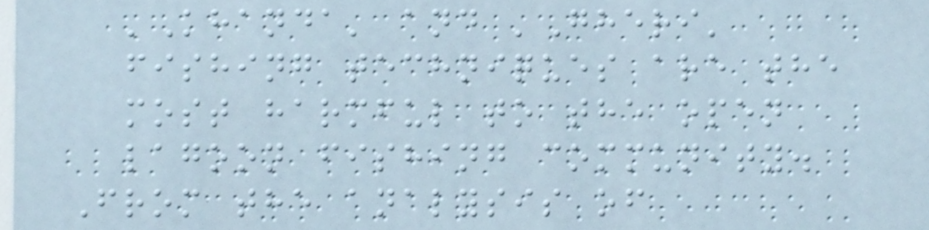'Khanda' and 'Gheri'
fishing techniques are the
most harmful to the open
lagoon fishing community.
From the analysis of
